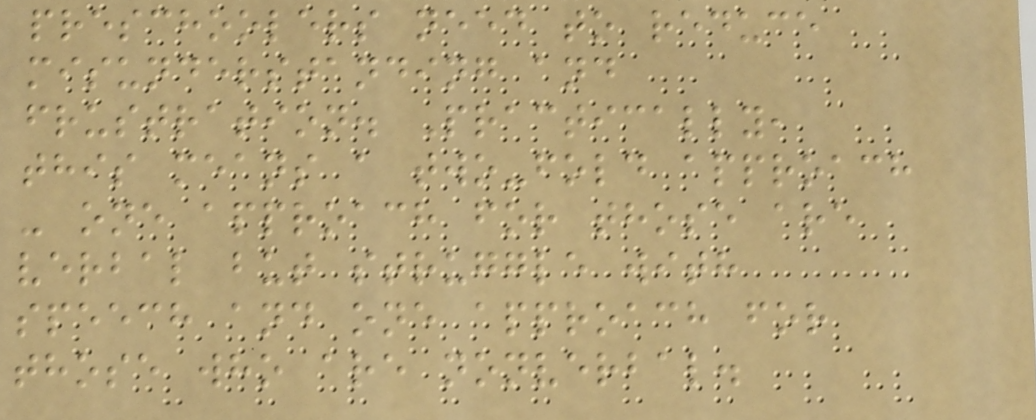preschoolers need to reduce
misunderstanding and
frustration. Practically,
this means a two-fold approach
- one approach for those are
verbal but struggle with
speech and one approach for
those who are nonverbal.
